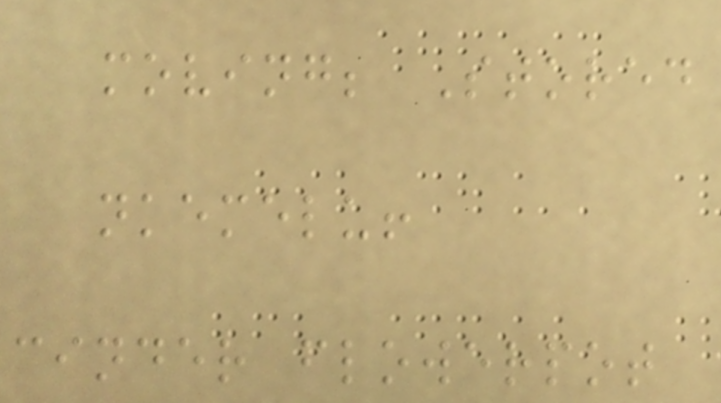moving; Stored
nkemelu!
cinder flowerpot
